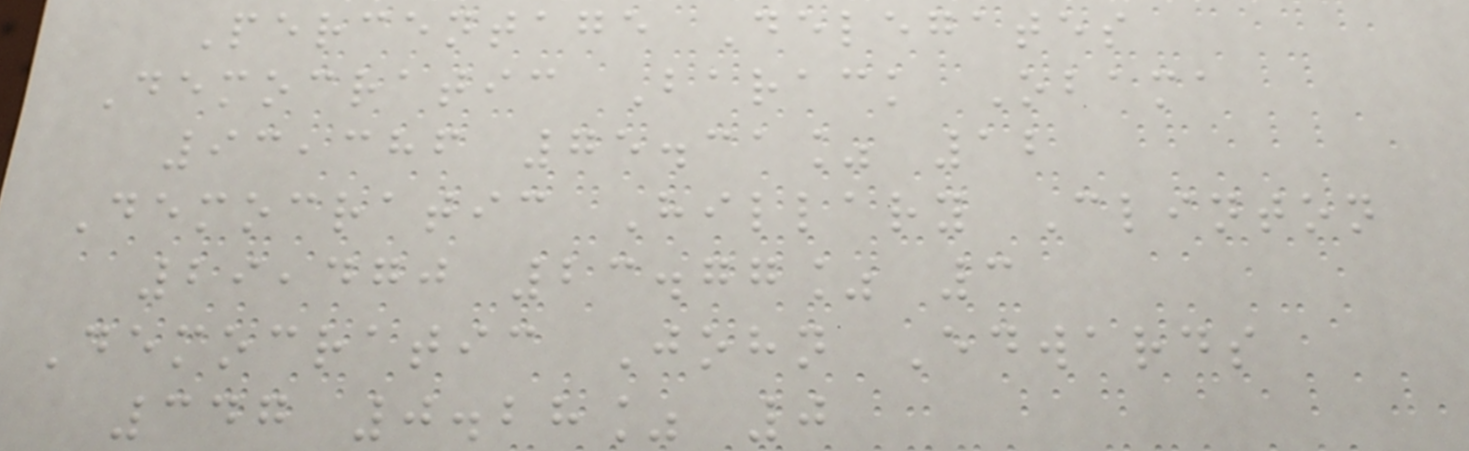Percentage Delegates
Democratic Barack Obama
93,386 75.31% 12
Democratic Hillary Clinton
29,470 23.77% 3
Democratic John Edwards
347 0.28% 0
